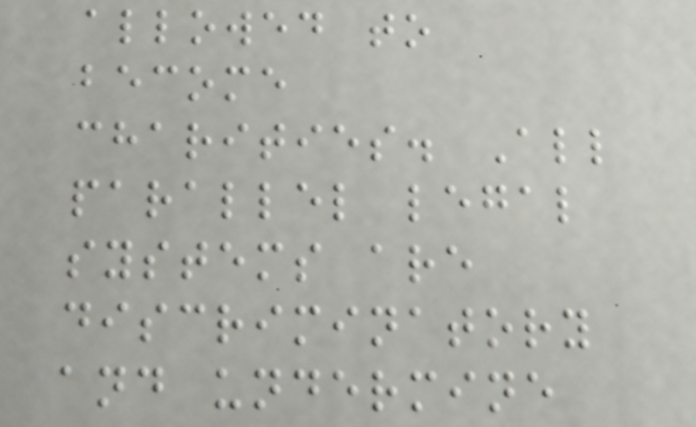allowed to
become
charities. All
parallel legal
systems are
discriminatory
and undermine
